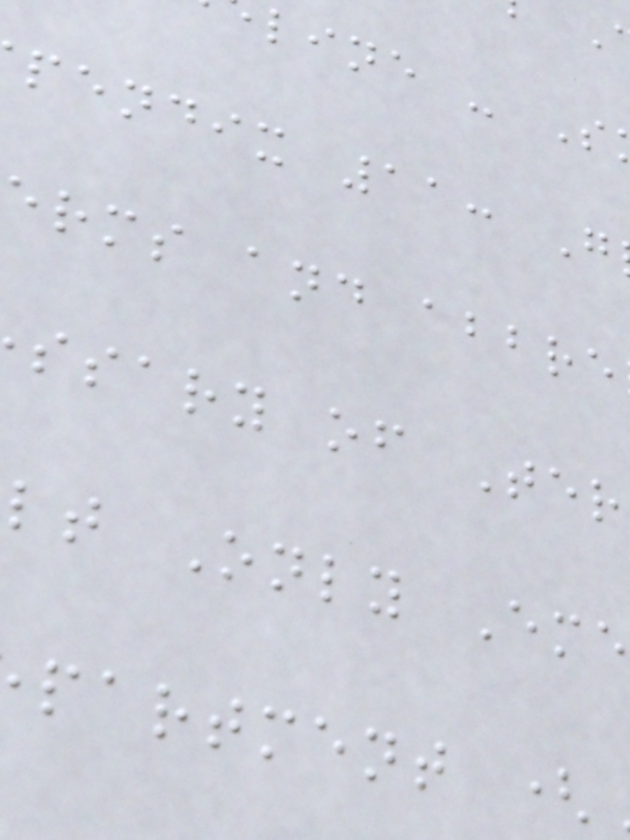line - S
pendix 11: G
erms and abbre
ssary of Ter
lt Only Eme
partment (
